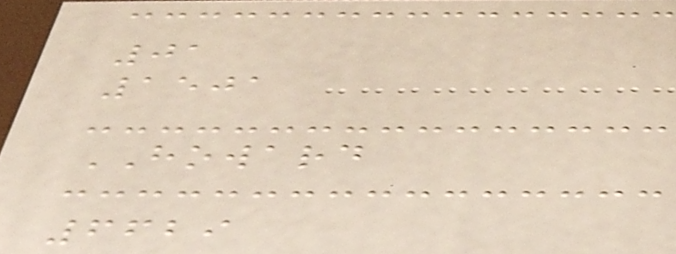01
1501
HOWARD
6629
